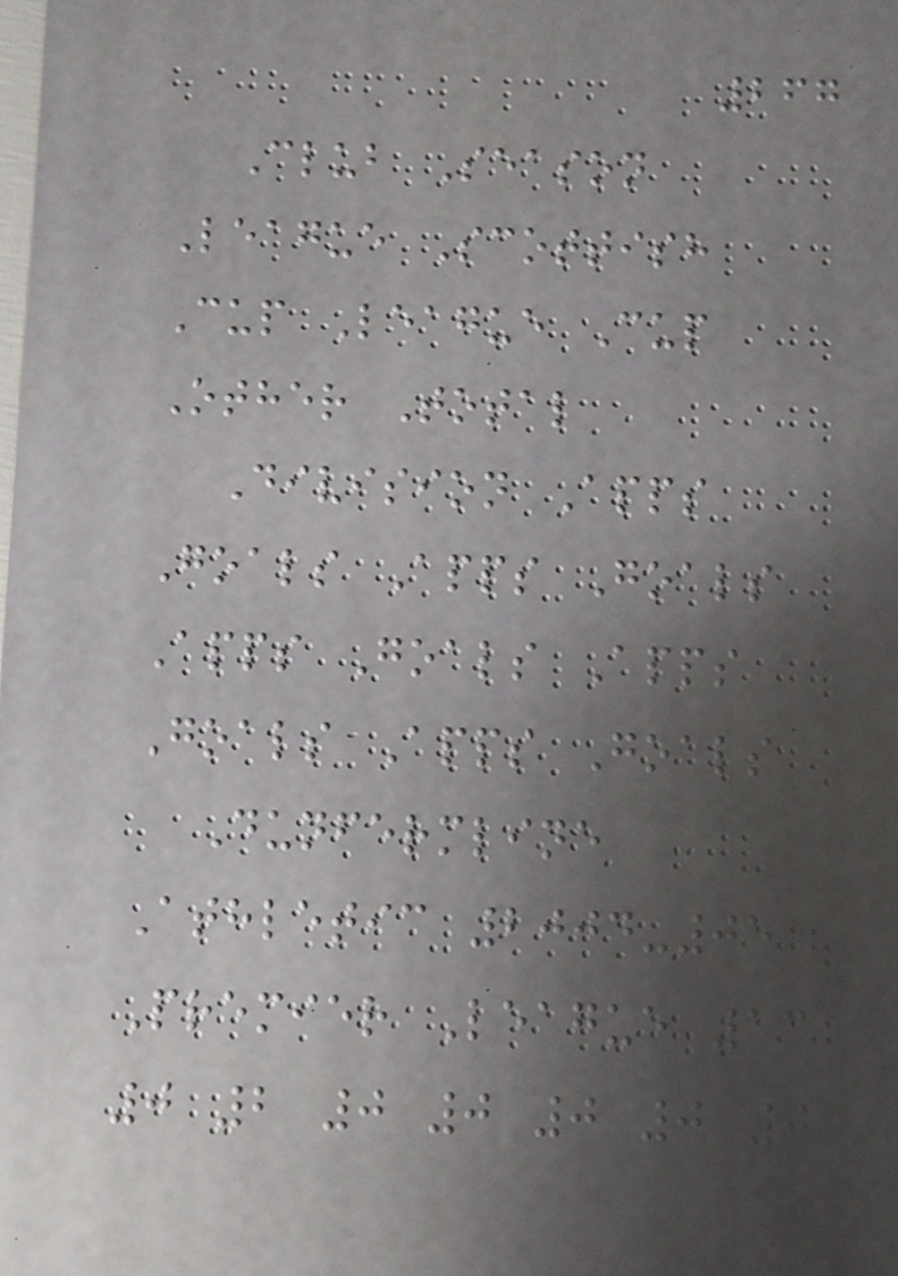267
Club Season
League Scottish
Cup League Cup
Other Total
Division Apps
Goals Apps Goals
Apps Goals Apps
Goals Apps Goals
Dunfermline
Athletic 2004-05
Premier League 13
0 2 0 0 0 0 0
